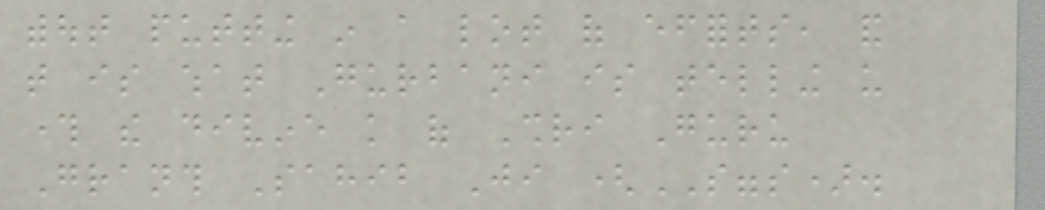without putting in a lot of efforts, and
that is what Gurbani is telling us
through the divine knowledge of Shri Guru
Granth Sahib Ji (SGGS).
